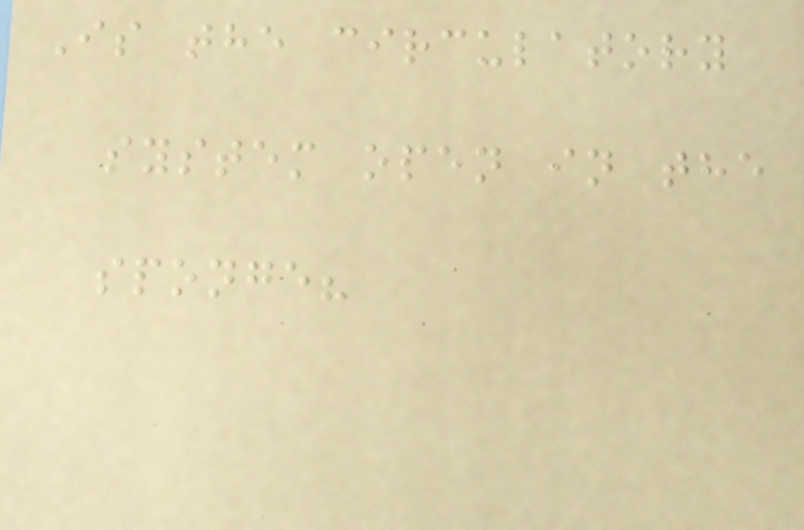Is the circulatory
system open in the
sponge?
